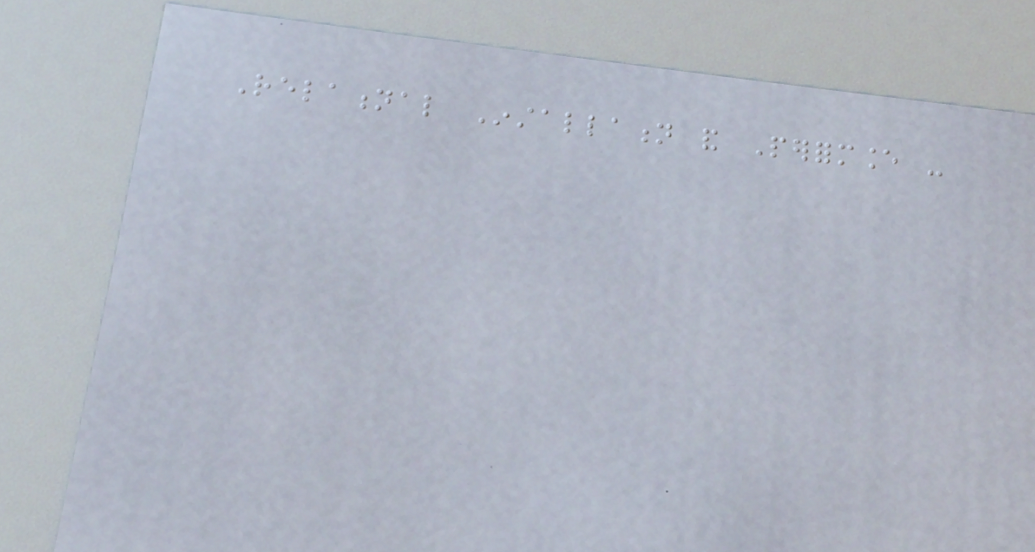Relational Installation and Performance -
